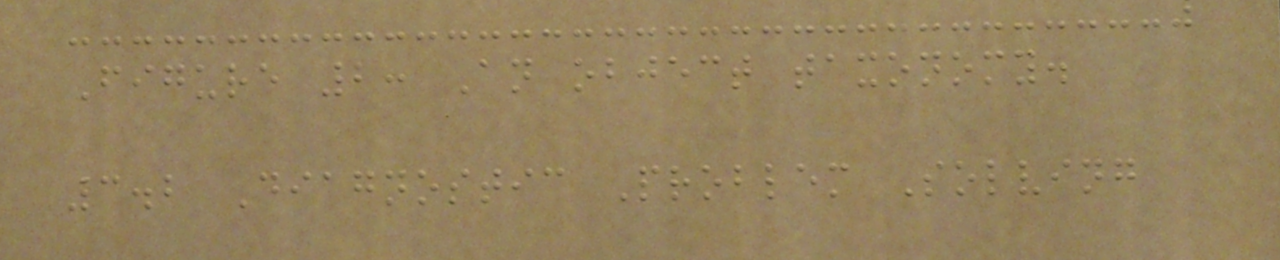Figure 2: An object taxonomy.
3.2 Diagnostic Problem Solving
